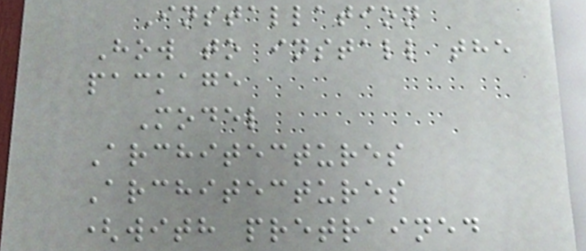Installation
How to install the
package
Model
Architectures
Architectures
(with pretrained
